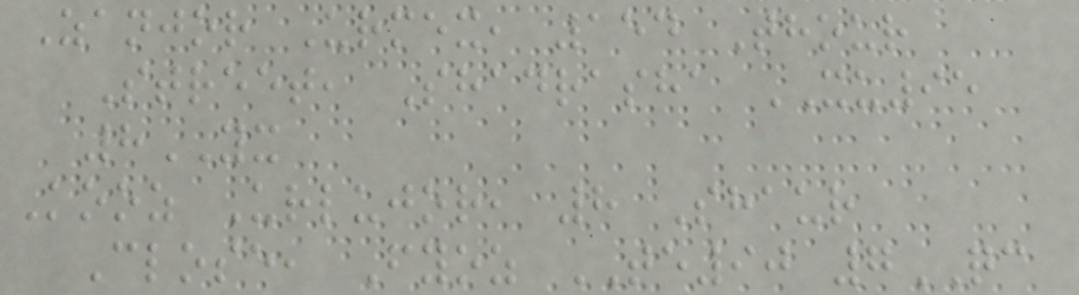Zanjor Urmex, 154 Thour
Street, Shadrasha XU95
8YX
Kooz Urlujor, 8 Shaur
Close, Fyoz TE90 7QC
